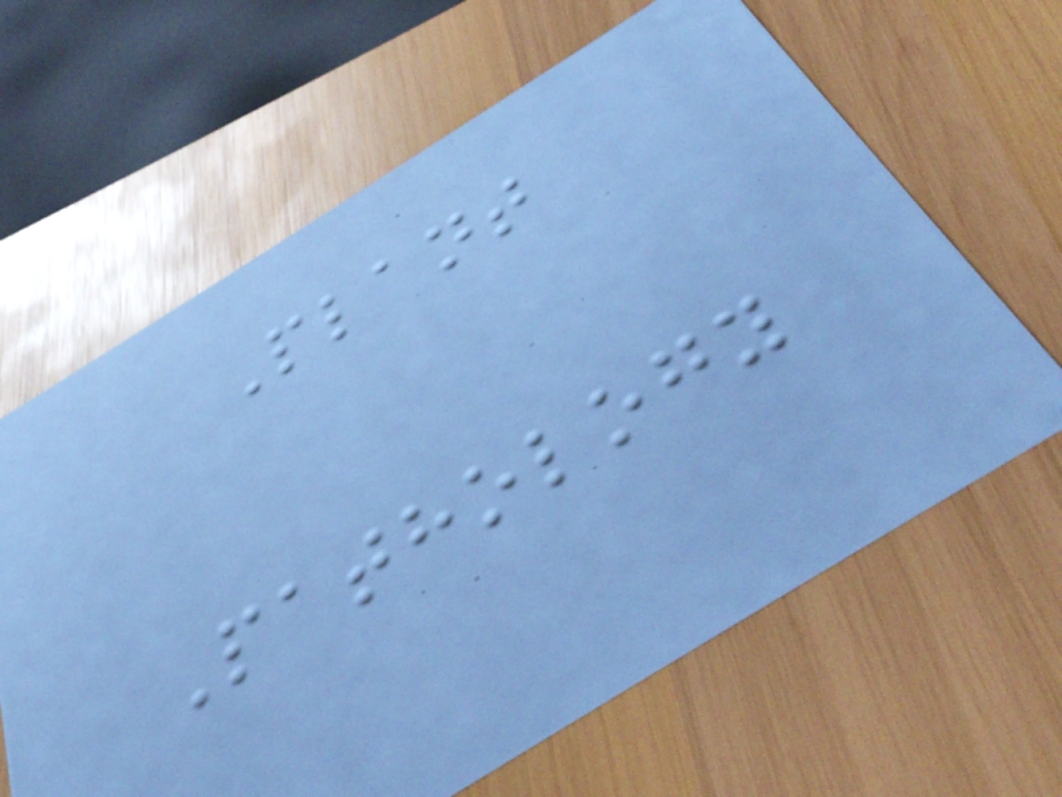Plant
Pathology
